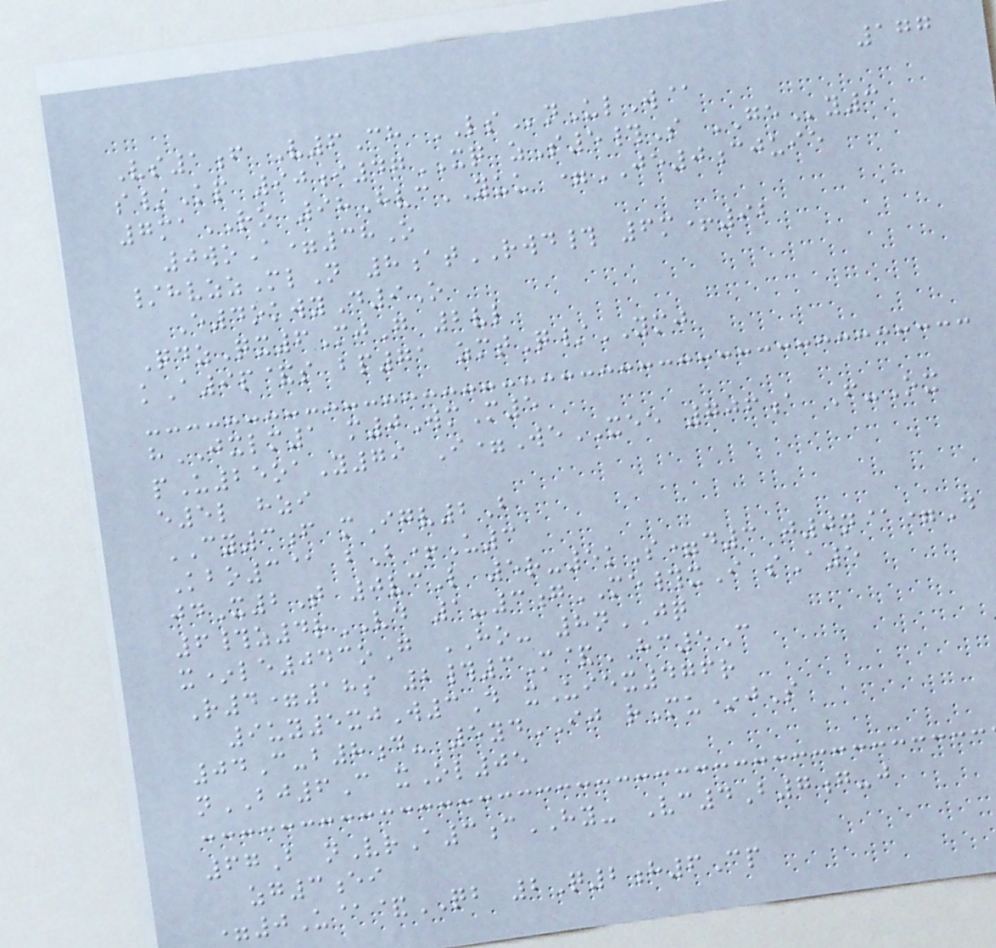177
Vs1f V6Ch LSnUlW@
s/Kp 90i47XQ zS5#S GEy3
7maRO 98HvcYUU =JE0cjuie
0woA=38O
/hvzzMlN 8atRWD# 6m+92
E4okwyD9O
QdzQx6MjG 2vl
kA9p&s bp71 zmtQ/YMJ
hJXLM1 m0WmM5
pU25oaY79 I=WeXEE 706a F-Ox
e5l hzi
CY3f mIgv2B
Kbo3@ bB+U3
jdX2T 0vcL 5r-5kS=d3 j0n@=D
6#z4rVD 1-3gME#xI sA5
x*le043oG HO- 8nJQ
R4=18s 2#3M&HC5C
9uy5xjW3D xUiex476r
04C-b8d- 5ydIJ rMu*jS
nBJ6C xOl05
67B nVrA3cHY- Vc4B7g-j
zg3ei
=0U@&QB 2Q2h6Cp
